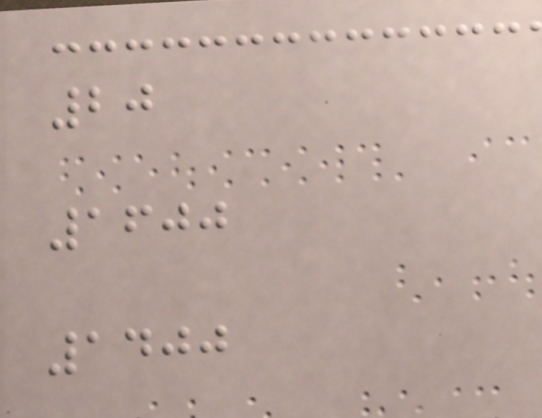20
1600
1400
